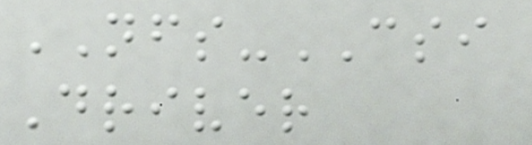NFS-CSI
Driver
